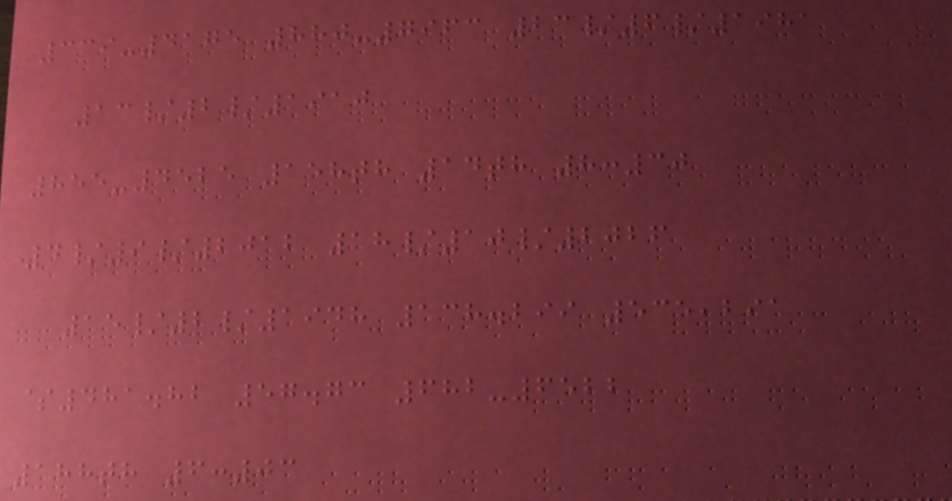339-4175 880-7963 23/6/1981
13/2/1910
855-4525 158th 14th 8:30
4/9/2012 18/10/2026
15/2/1948 138.299 535,291
$481.82 57.73 682-6522
188th 6:03
